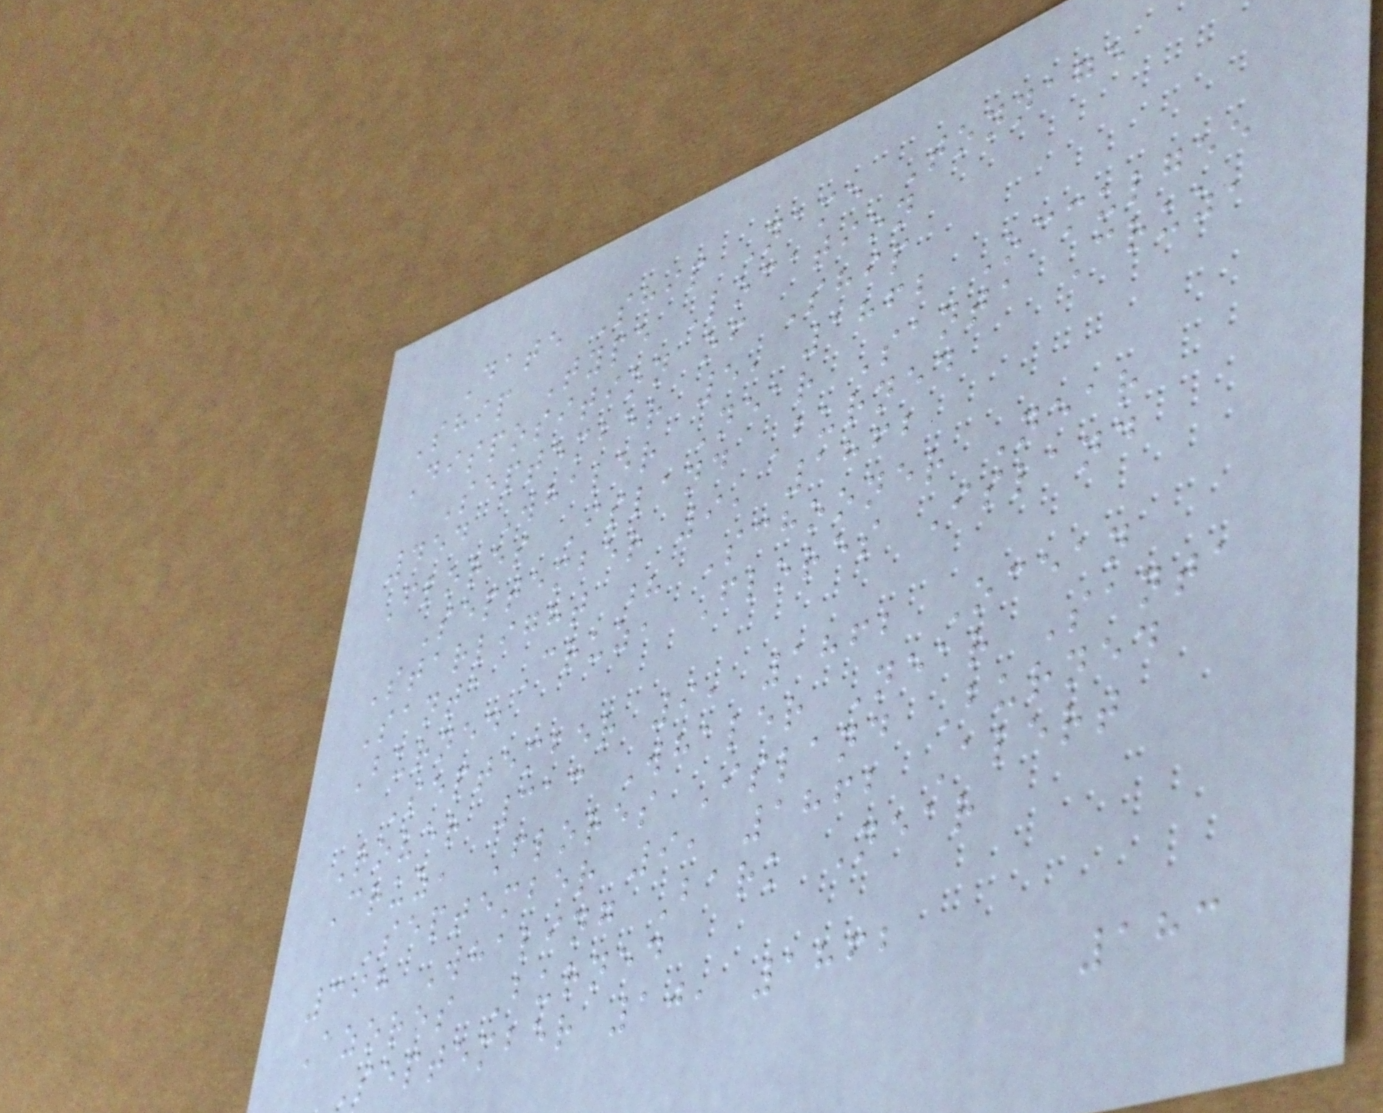Date Ship Name Tonnage
Ship Type Location
Disposition of Ship
September 5, 1862 Ocmulgee
454 Whaler Near Santa Cruz,
Flores Island Burned
September 9, 1862
Starlight ? Schooner Near
Santa Cruz, Flores Island
Burned
September 9, 1862 Ocean
Rover 313 Whaler Near Santa
Cruz, Flores Island Burned
September 9, 1862 Alert
398 Whaling Bark Near
Azores Burned
September 10, 1862
183
